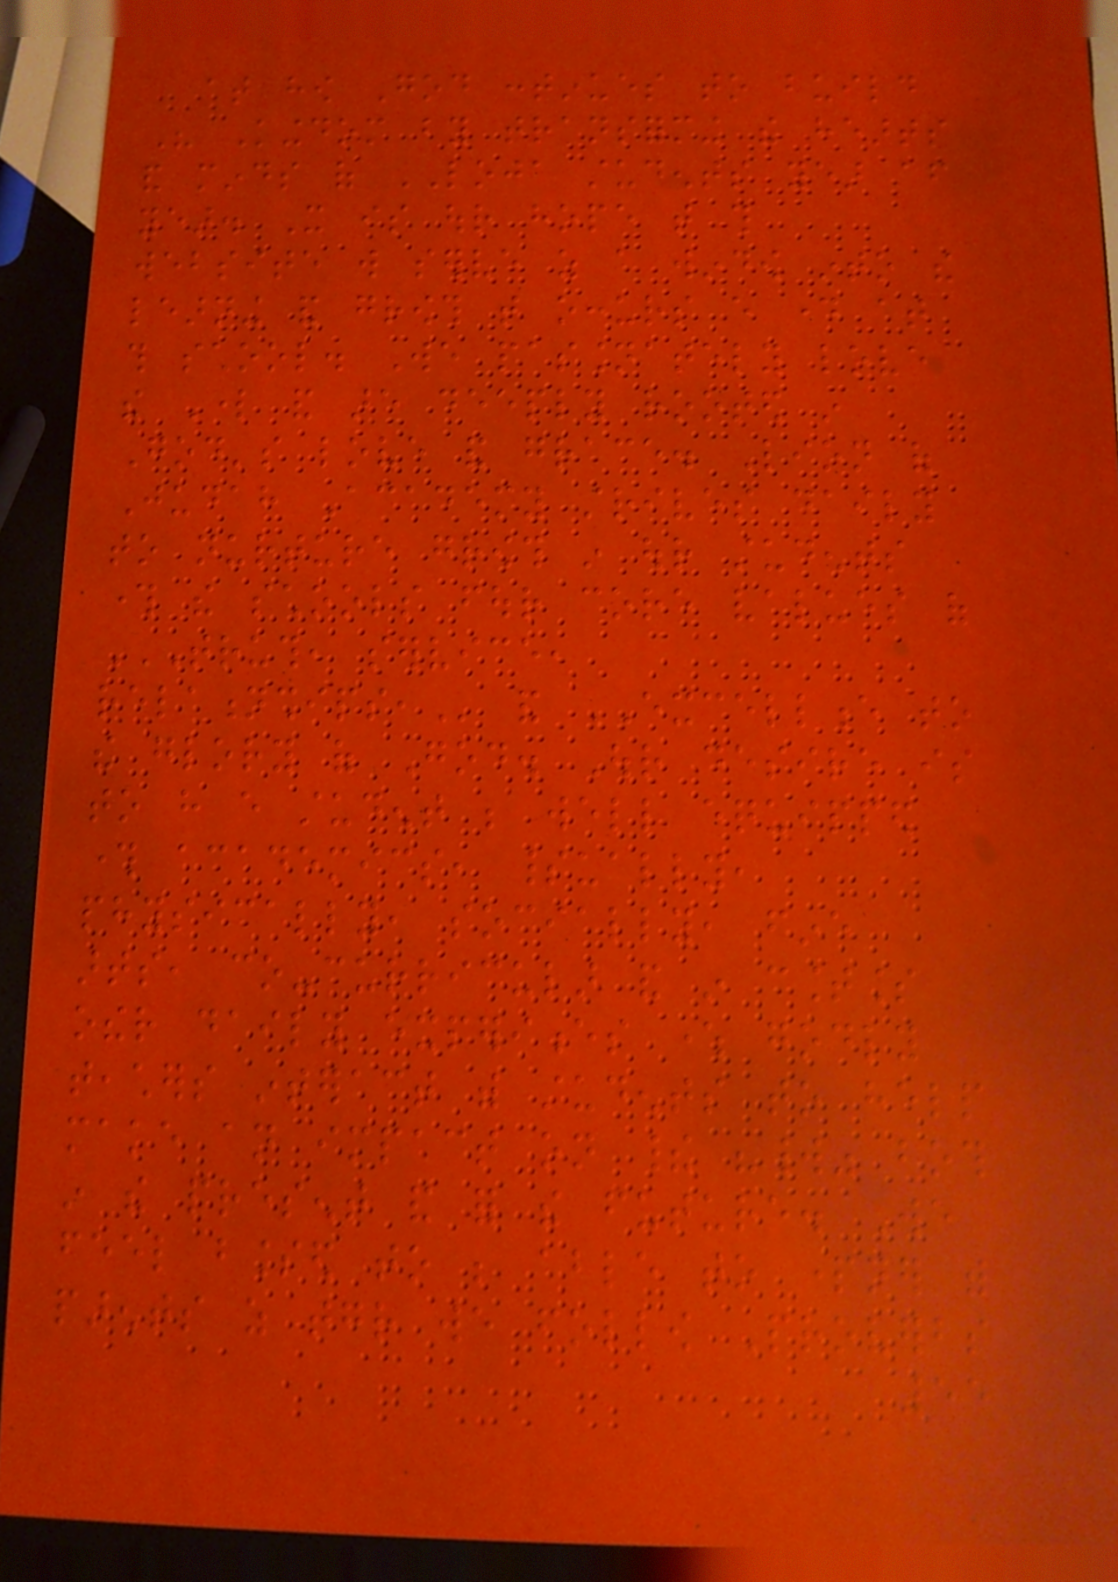at how God continues to build
His Kingdom by transforming the hearts
and minds of LOJA students year after
year. It is our hope that this
website will serve as a window into the
learning and growth that occurs every day at
this school. We passionately love
the Lord and are deeply rooted in
God's love and grace. Lion of
Judah Academy strives daily
to nurture growth in our students
through the schools four core values of
TRUTH, SERVICE,
RELATIONSHIPS, and EXCELLENCE to
the glory of God. Our desire is
to have every student be well equipped
through academics, spiritually,
physically, socially, fine
arts, co-curricular and in countless
other daily experiences where godly
teachers interact with students to help
make an impact on their "world" both
in the present and for the future. We
feel blessed to be able to partner with
parents as together we follow Proverbs
55
